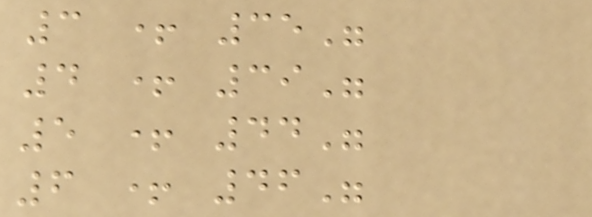3 + 35"
4 + 39"
5 + 44"
6 + 46"
